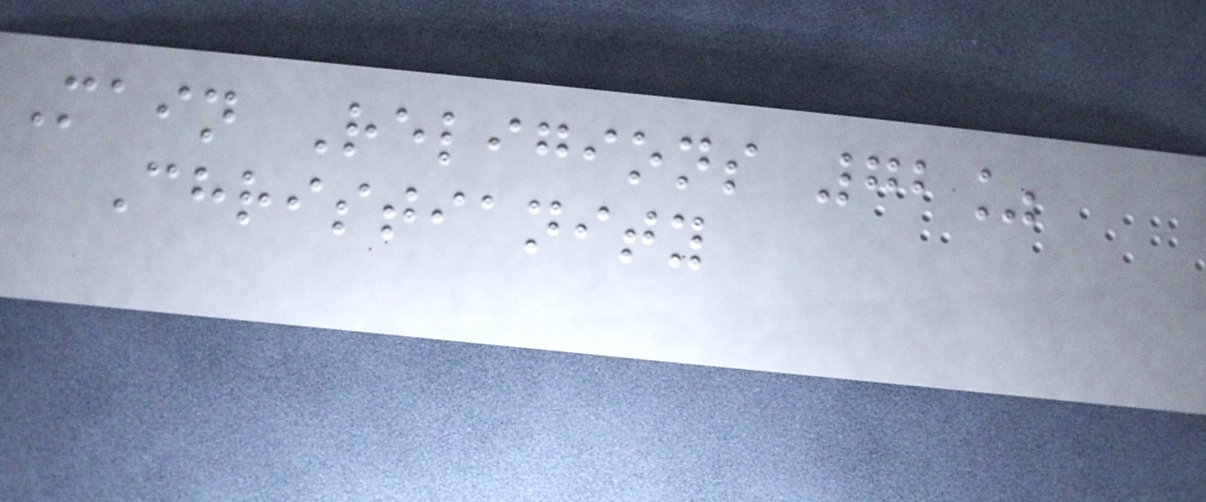Main Religions 72%
Christianity
